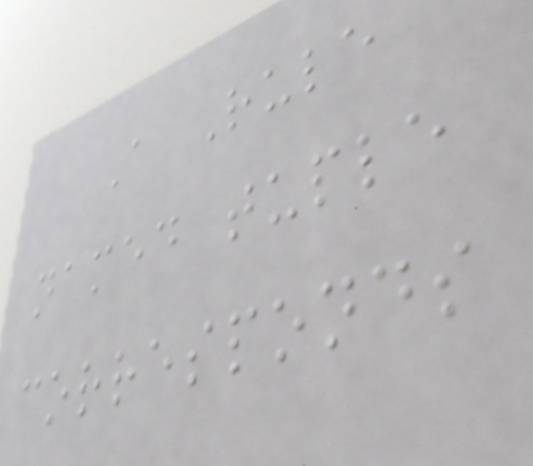A Rule
named tuple
corresponds
